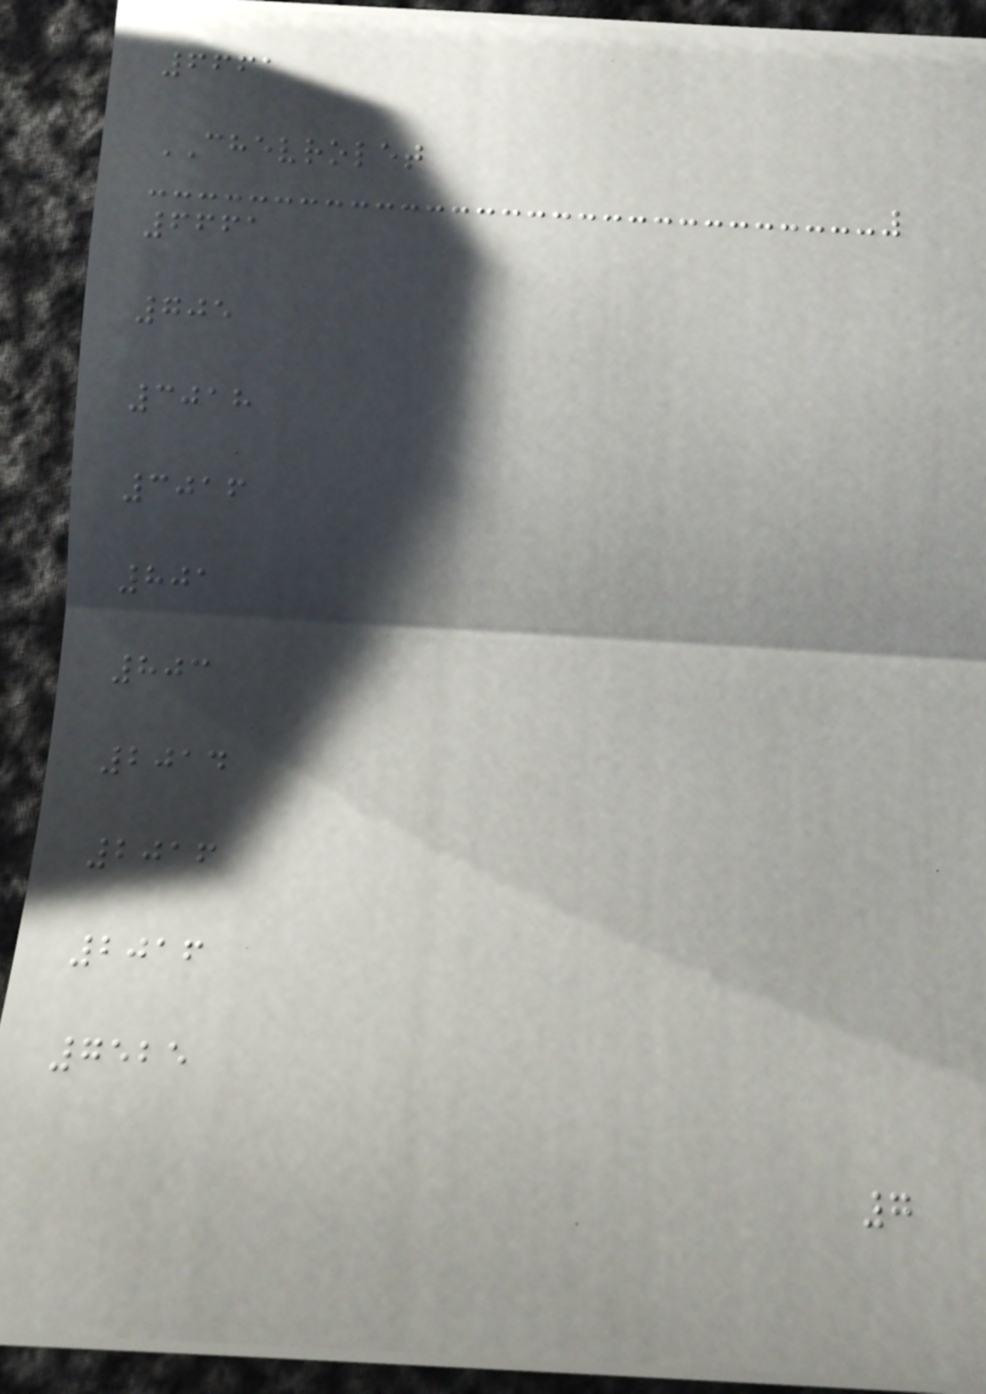6661
CHEVROLET
6661
705
3018
3016
801
803
2014
2016
2016
7525
7
